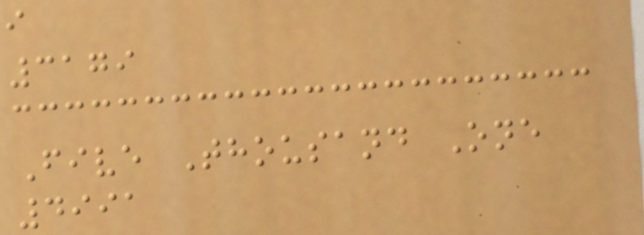i
3179
Five Thousand One
4991
